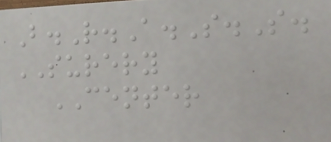B.R.A.S.S.
SURERY
CENTER
